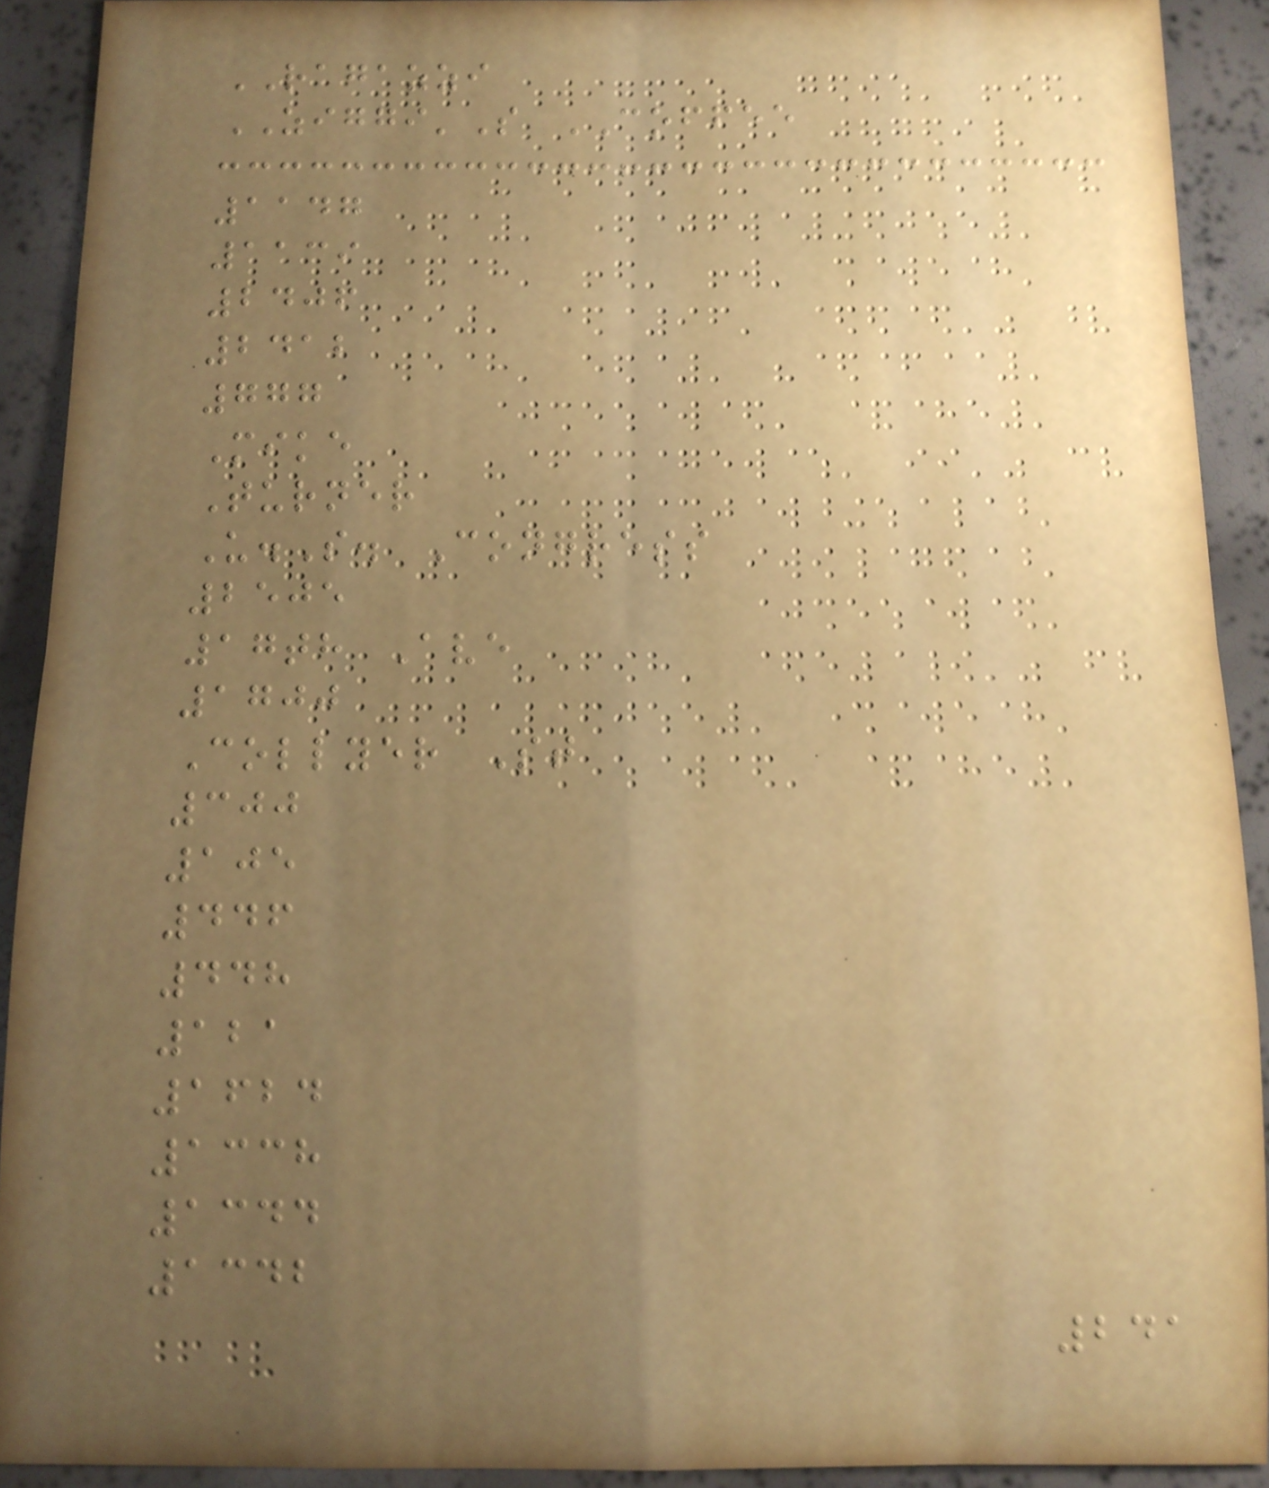RAGAZZI
ZIGGI'S COFFEE
1147
1139
2406
2412
777
Mike
Turner
U.S. Congress
2505
17th Ave
1700
Collyer St
300
105
446
448
121
1624
1338
1344
1342
241
